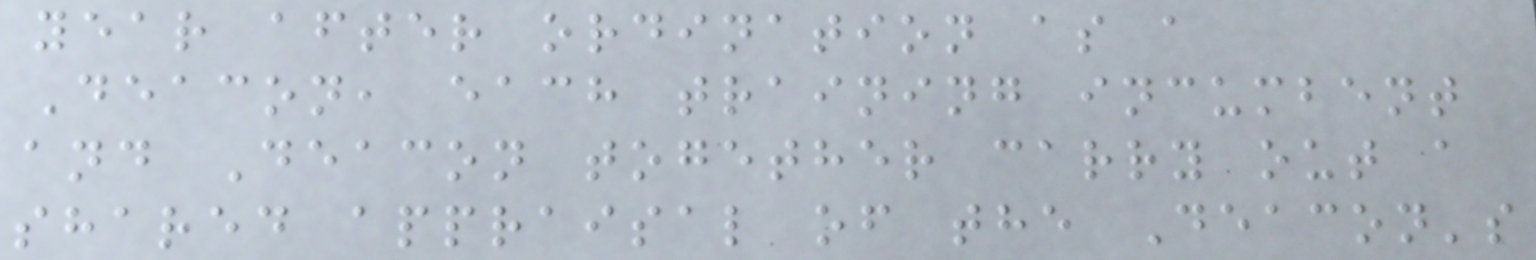year after ordination as a
Deacon, each training incumbent
and Deacon together carry out a
shared appraisal of the Deacon's
